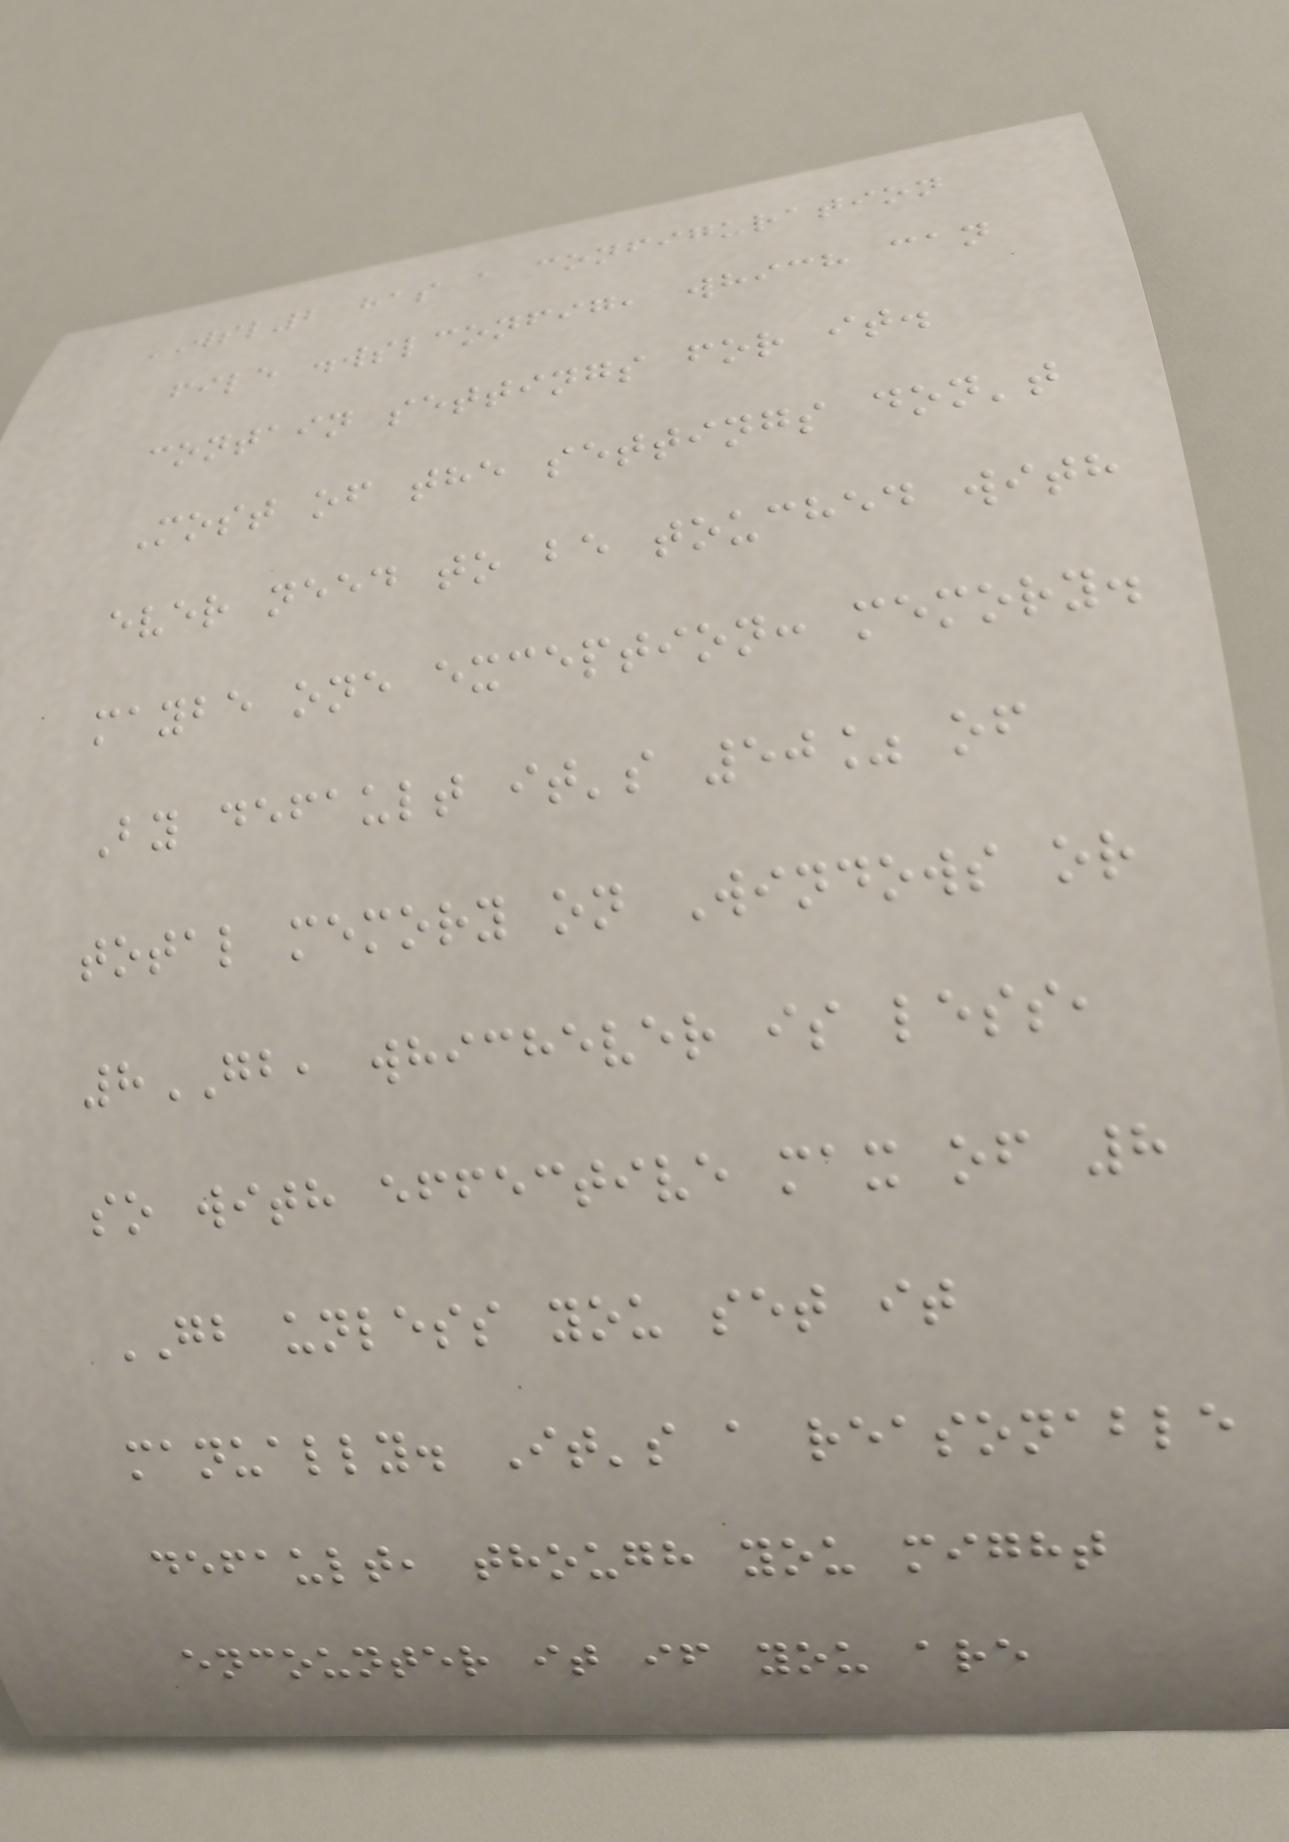WSL2 has a configuration
file .wslconfig, which can
contain settings for it.
Most of the settings don't
ever need to be touched with
maybe one exception: memory.
By default it's 50% of
total memory on Windows or
8GB, whichever is less,
so with effective max of 8
GB unless you set it
manually. It's a reasonable
default, though you might
encounter it if you are
